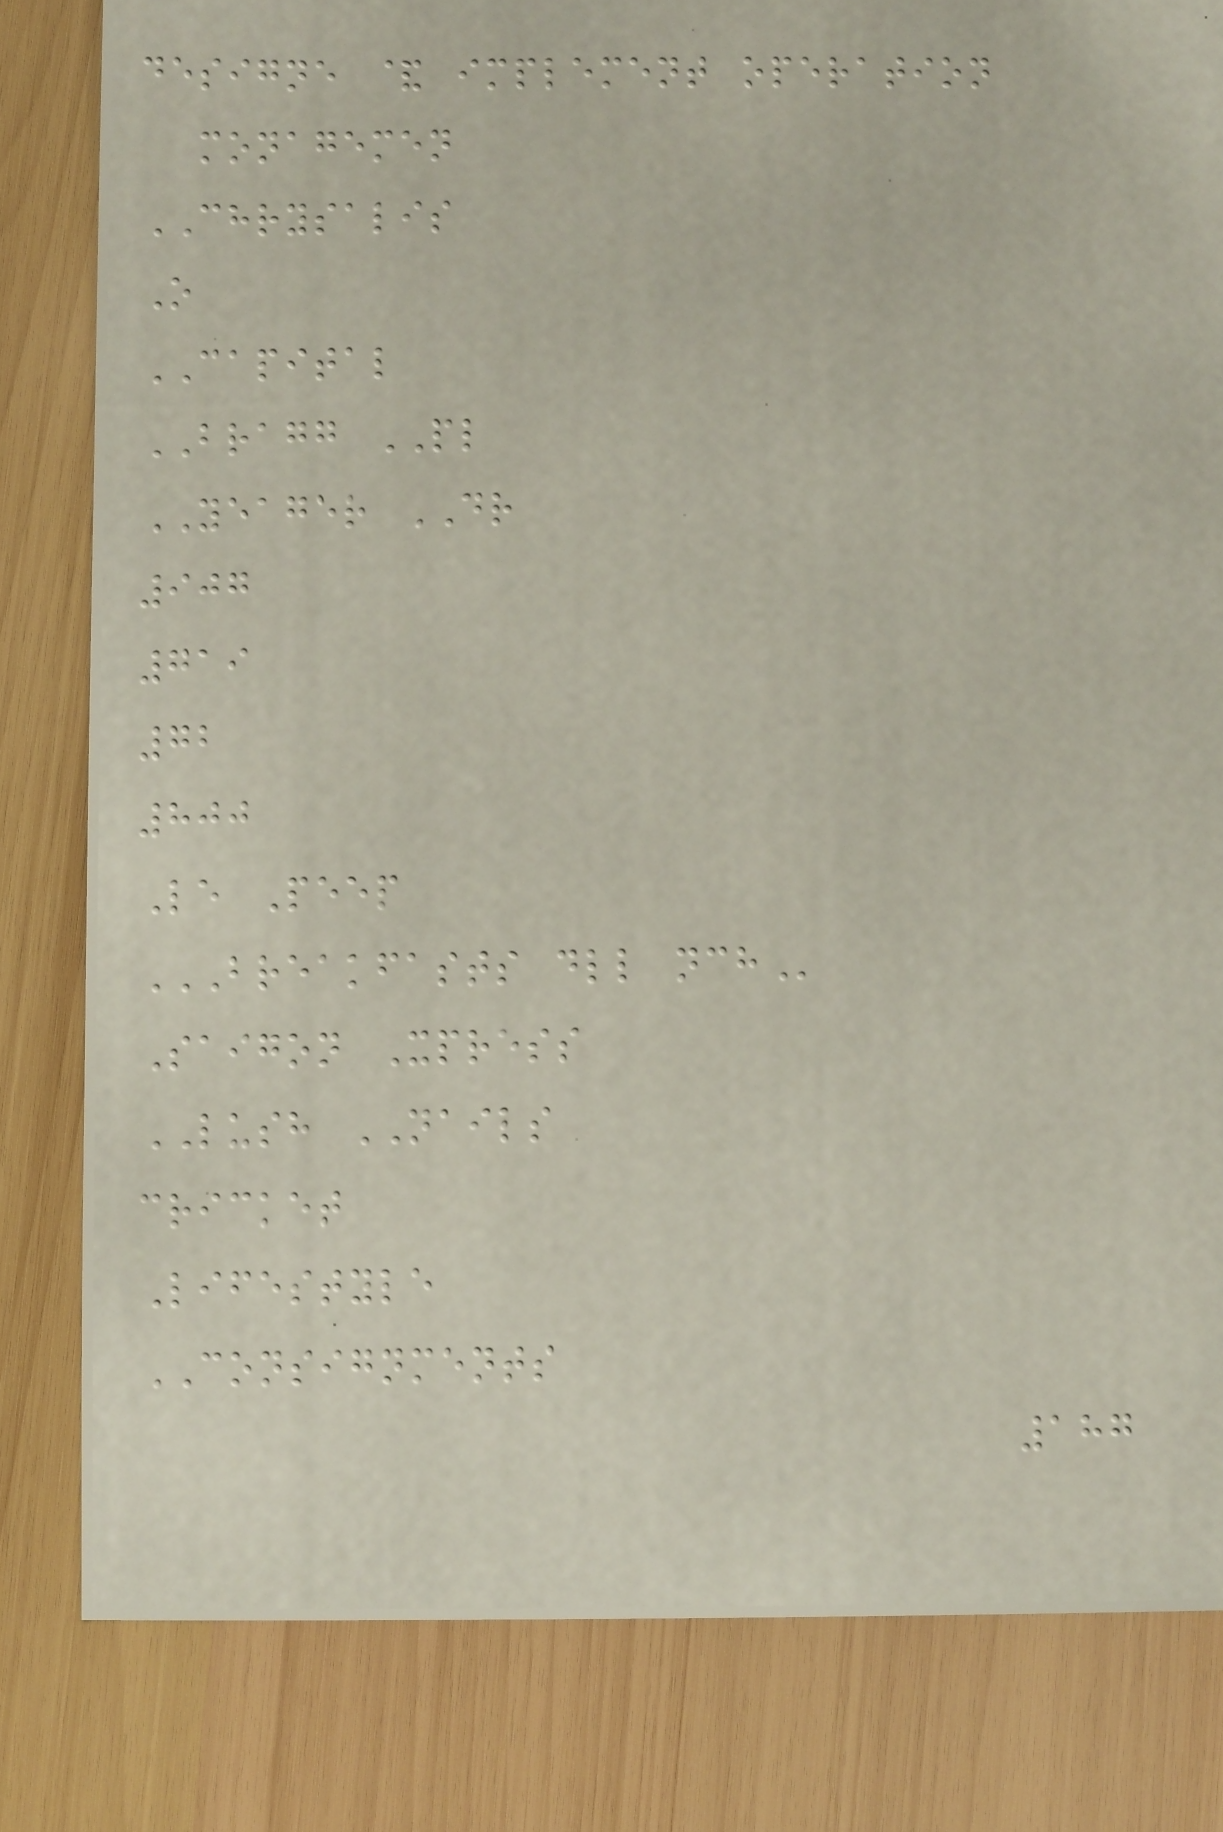designe & implement operation
monagemen
CHRYSALIS
O
CAPITAL
BRAGG PL
YEAGER DR
907
719
72
800
Le Peep
BREAKFASTS DLL NCH
Saigon Xpress
LUSH NAILS
cricket
Lifestyle
CONSIGNMENTS
187
